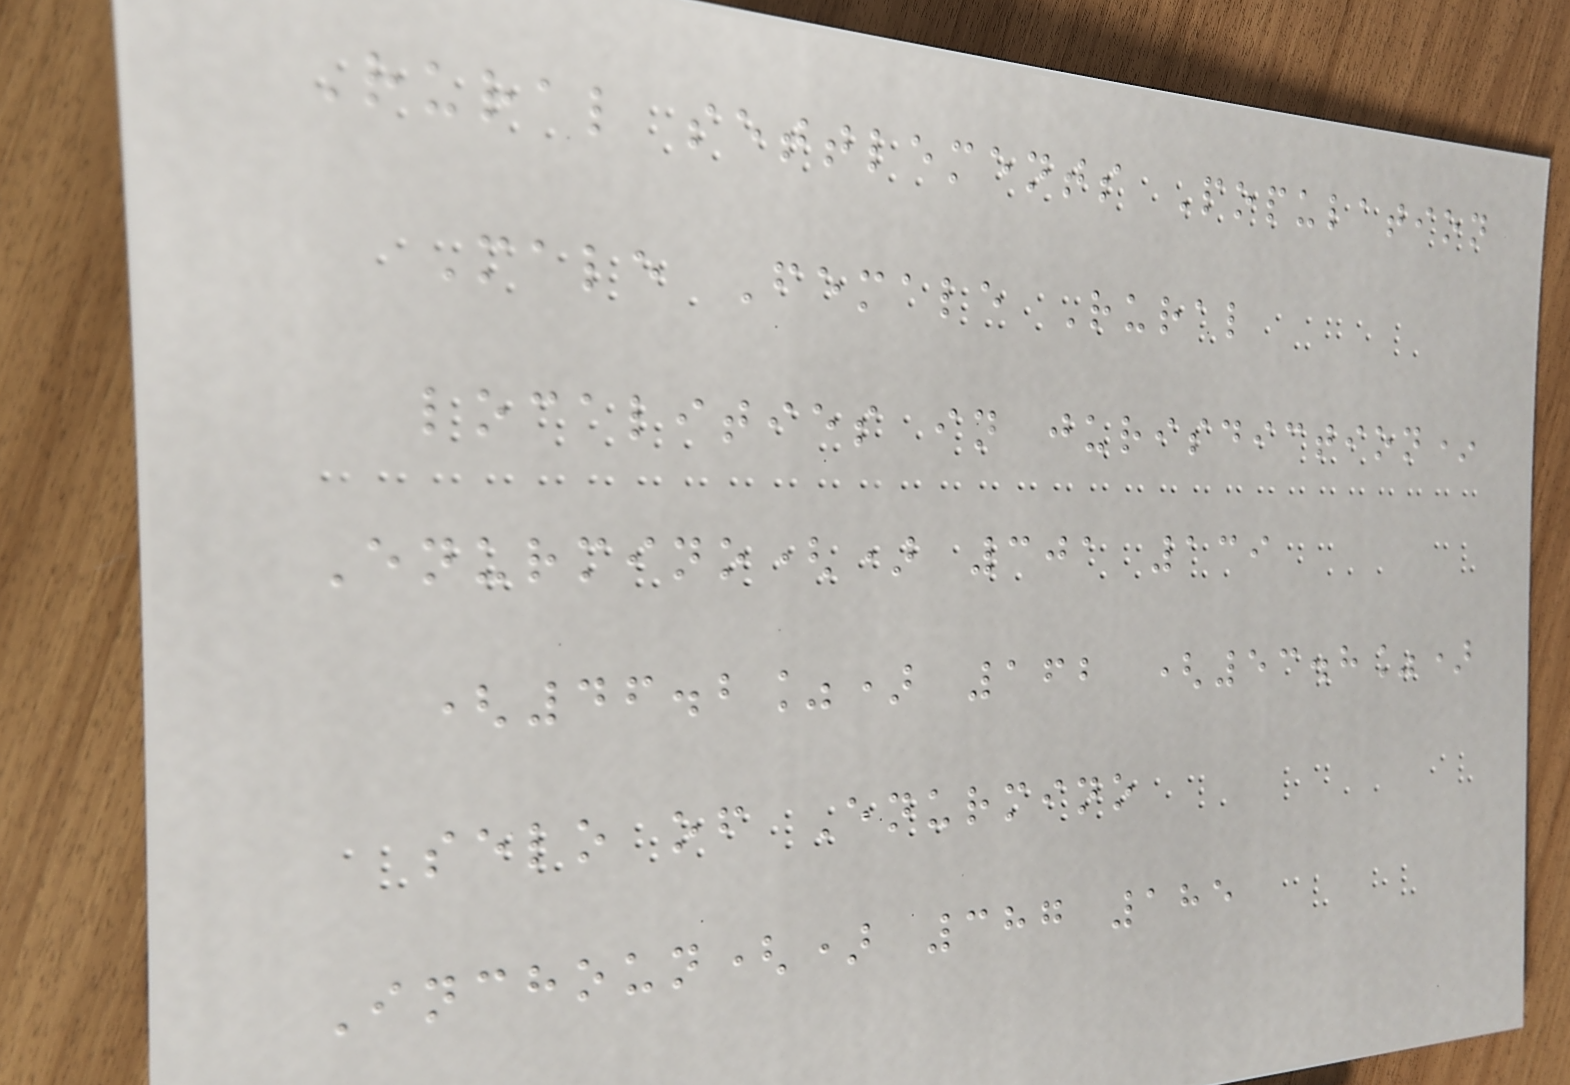Rural settlements Population
Male Female Rural
localities in jurisdiction*
Enurmino() 301 139
(46.2%) 162 (53.8%)
selo of Enurmino
Inchoun() 387 185
